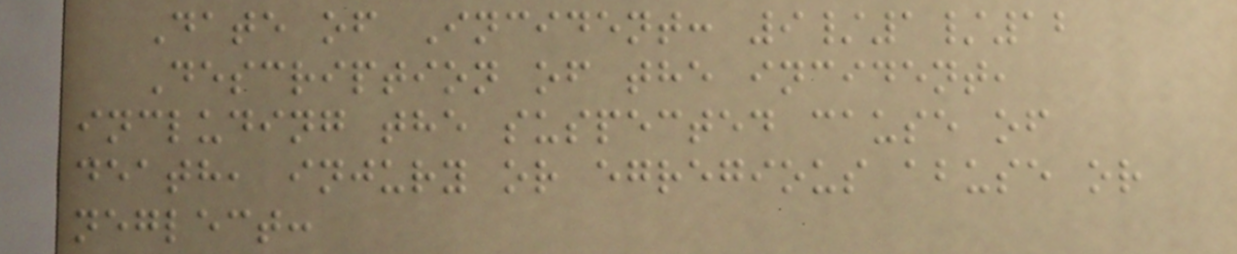Date of Incident: 9/1/12
Description of the incident,
including the suspected cause of
death, injury or egregious abuse or
neglect:
